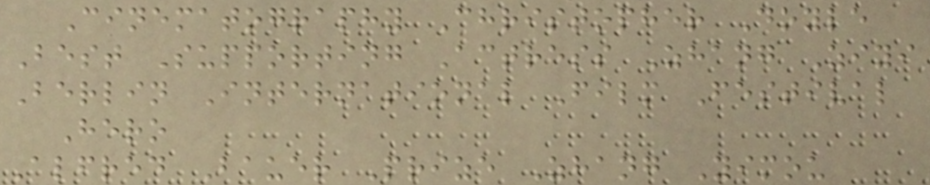Cinematography Christopher Doyle
Best Supporting Actress Zhang Ziyi
Berlin International Film Festival
Hero
Alfred Bauer Prize Zhang Yimou
